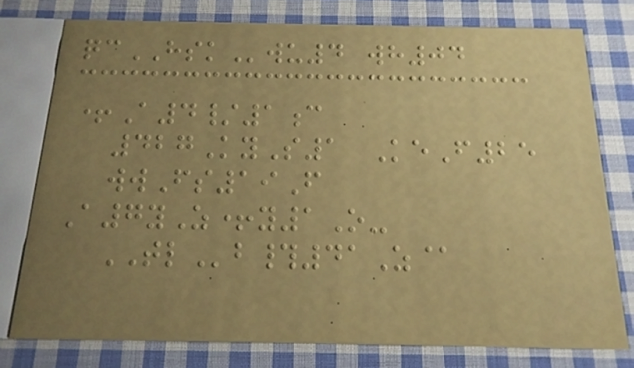qcHSKwu4 wh04
+A4/1c
427KyS1 KeF25
wwFs19F
A7yZ+y1O-
TLb#41Z@
